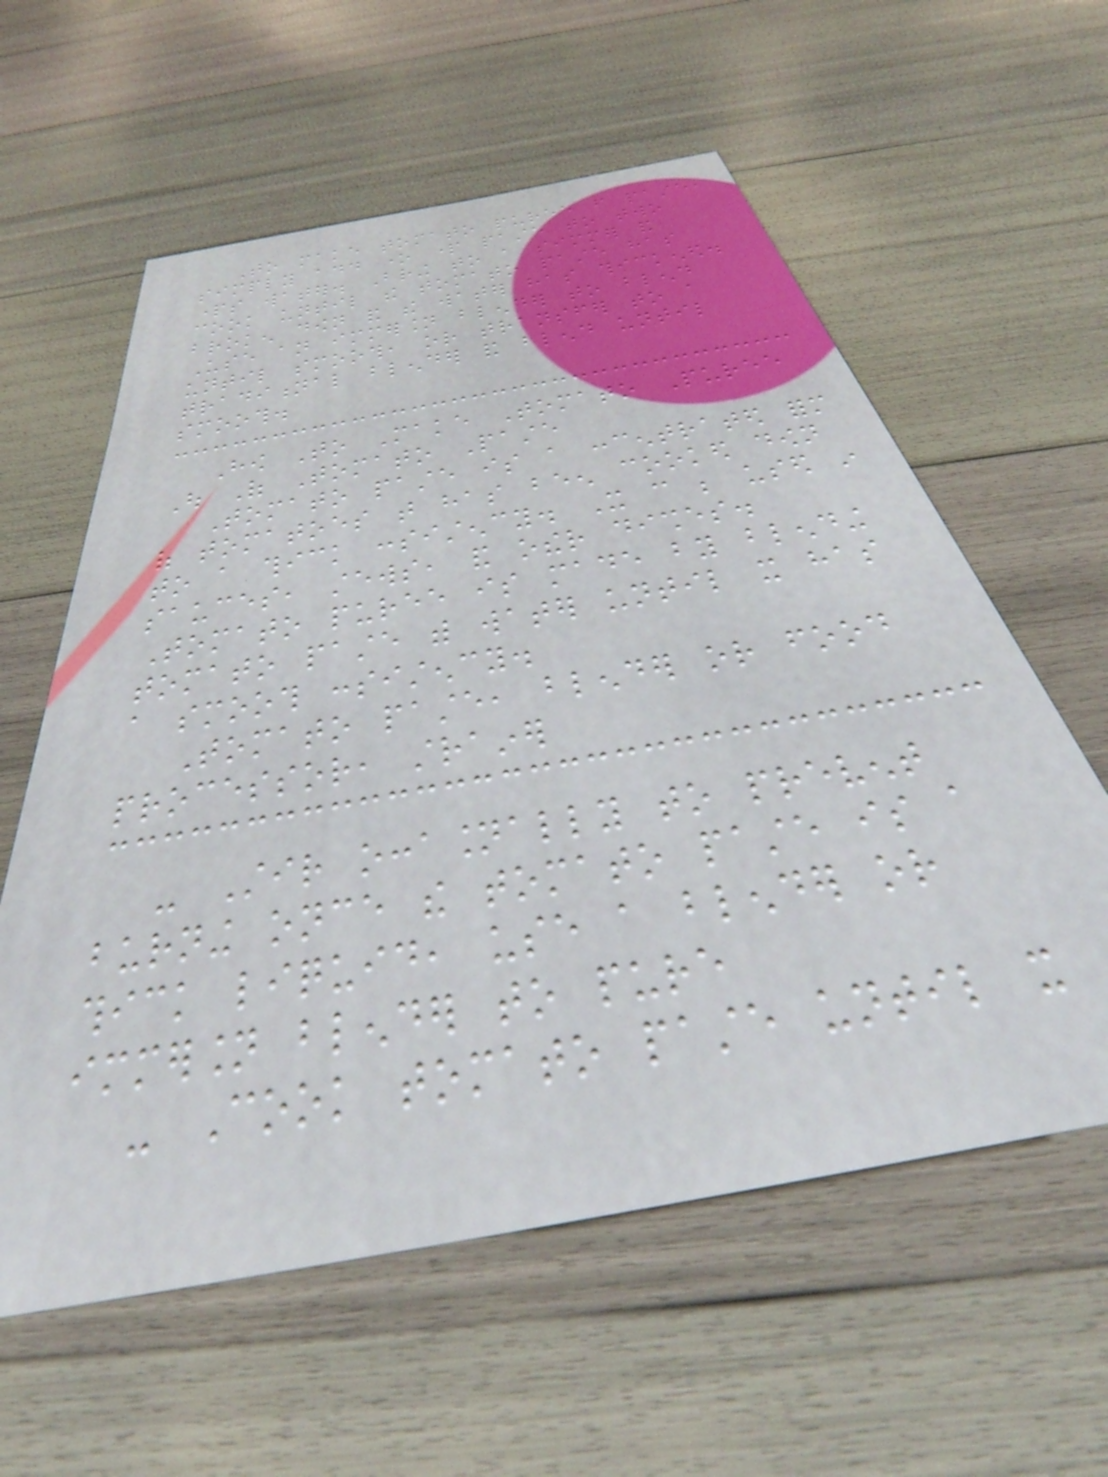To make tomato puree from paste,
simply add one part paste to two
parts water. Bring to a simmer and
cook until the tomato paste has
broken down and the water has thickened.
Use an immersion blender to blend
until smooth, or transfer to a
traditional blender and blend until
smooth.
How To Make Tomato Puree
Out Of Tomato Paste
Tomato paste is a concentrated form
of tomatoes that has been cooked down
to a thick consistency. It can be used in
sauces, stews, and other dishes.
Tomato puree is made by blending
tomato paste with water until it has
a smooth consistency.
Tomato paste, blender or food
processor, strainer
- Stir occasionally to prevent
burning once the tomato paste is a
thick liquid, use a blender or
immersion blender to pure
- Cook tomato paste until it
